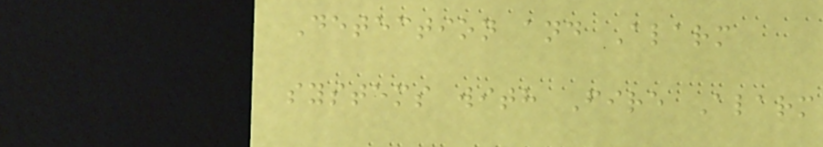Detection and Alarm
systems with Fire Alarm
